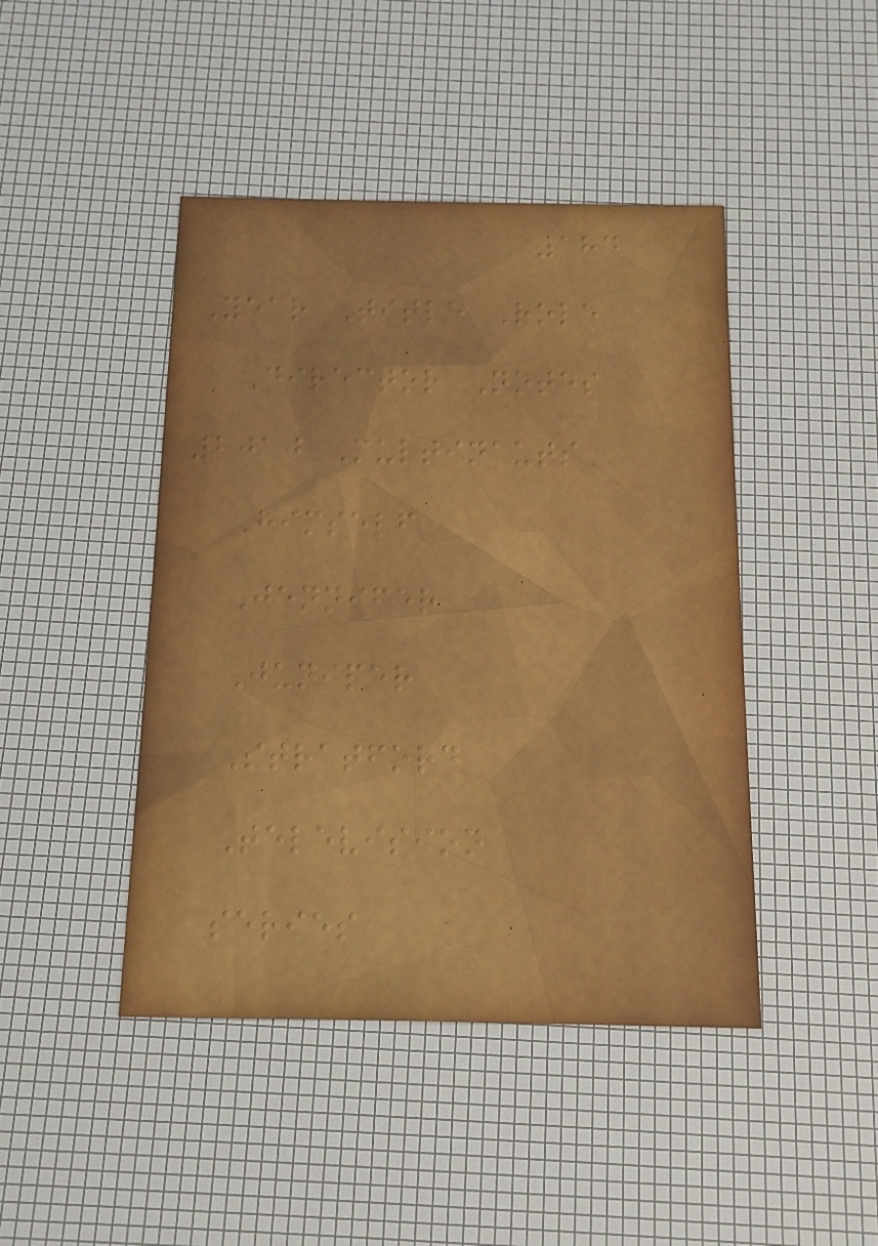184
Year Title Role
Director Notes
2010 Multinauts
Himself
Jennifer
Juniper
Stratford
Television
series
